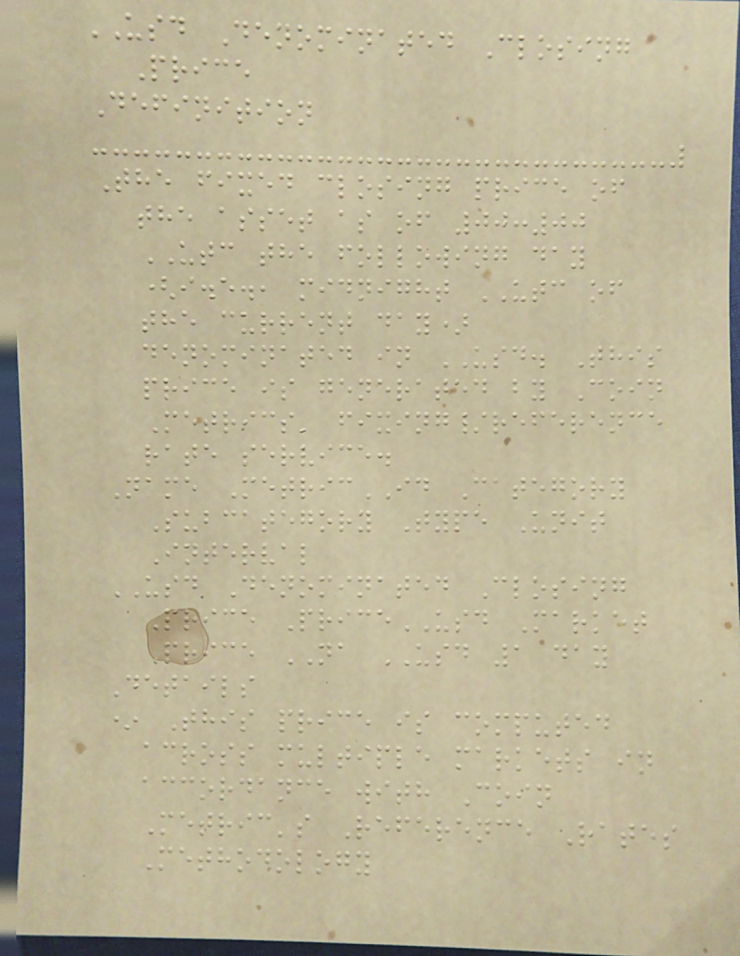USD Denominated Closing
Price
Definition
The fixed closing price of
the asset as of 00:00
UTC the following day
(i.e., midnight UTC of
the current day)
denominated in USD. This
price is generated by Coin
Metrics' fixing/reference
rate service.
Name MetricID Category
Subcategory Type Unit
Interval
USD Denominated Closing
Price PriceUSD Market
Price NA USD 1 day
Details
* This price is computed
across multiple markets in
accordance with Coin
Metric's Reference Rates
Methodology
